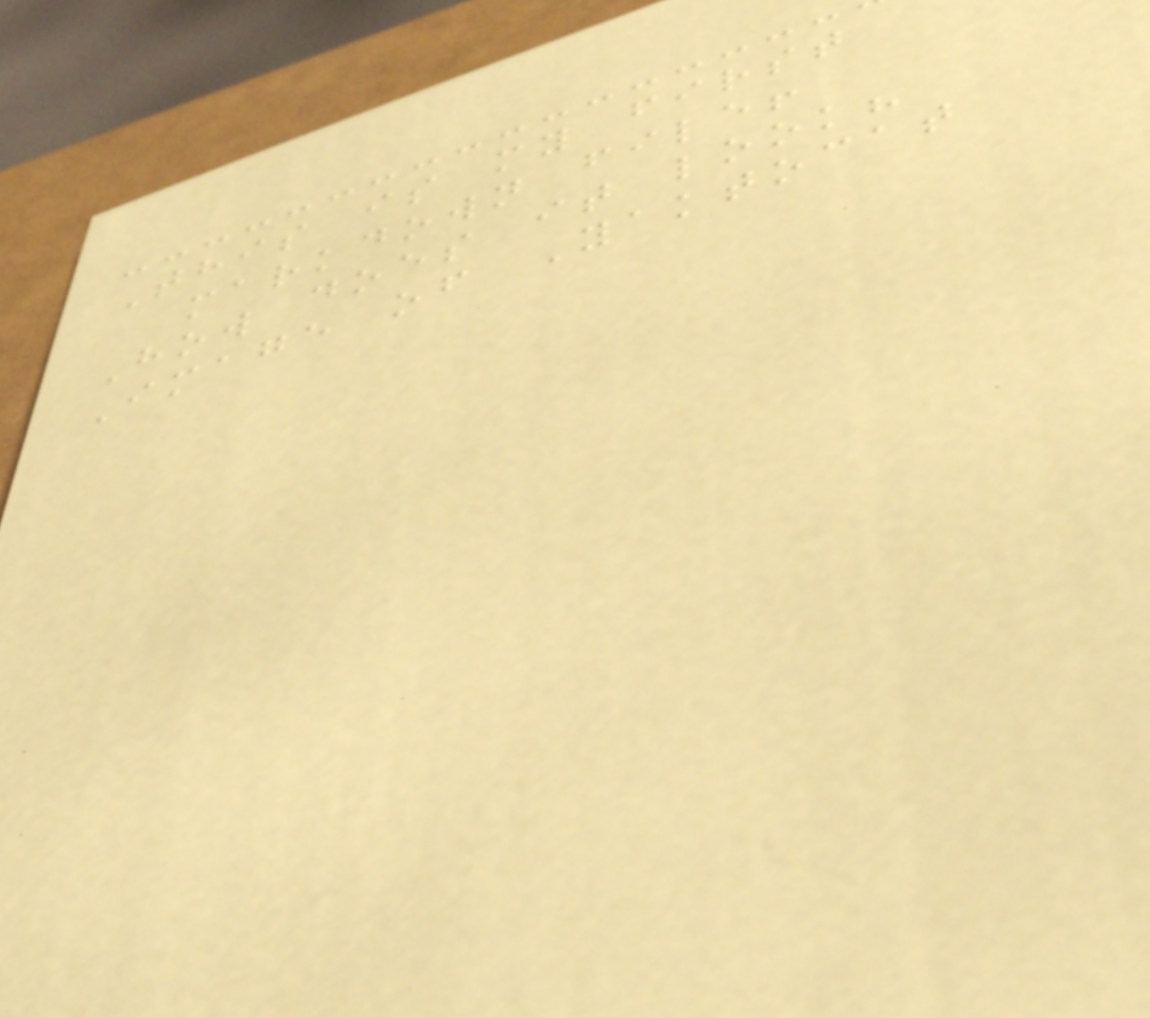This is my first
markdown file!
How does it look?
Image of Yaktocat
